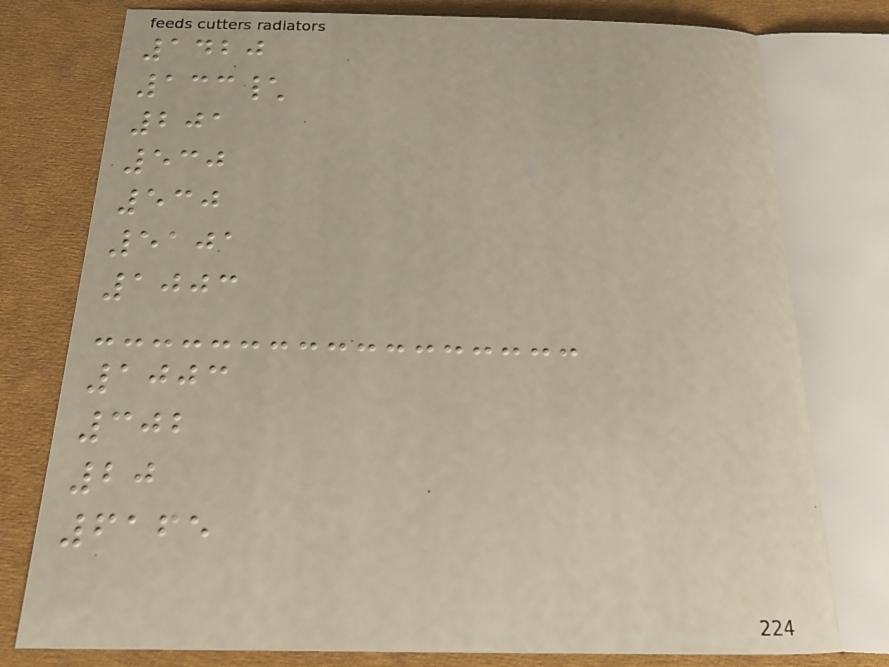1420
133\
201
530
530
5101
1003
1003
302
20
6165
